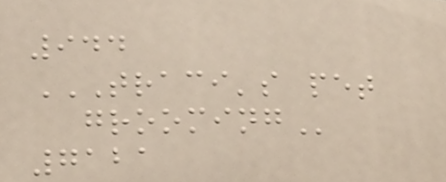944
TRACI'S PET
GROOMING
7121
